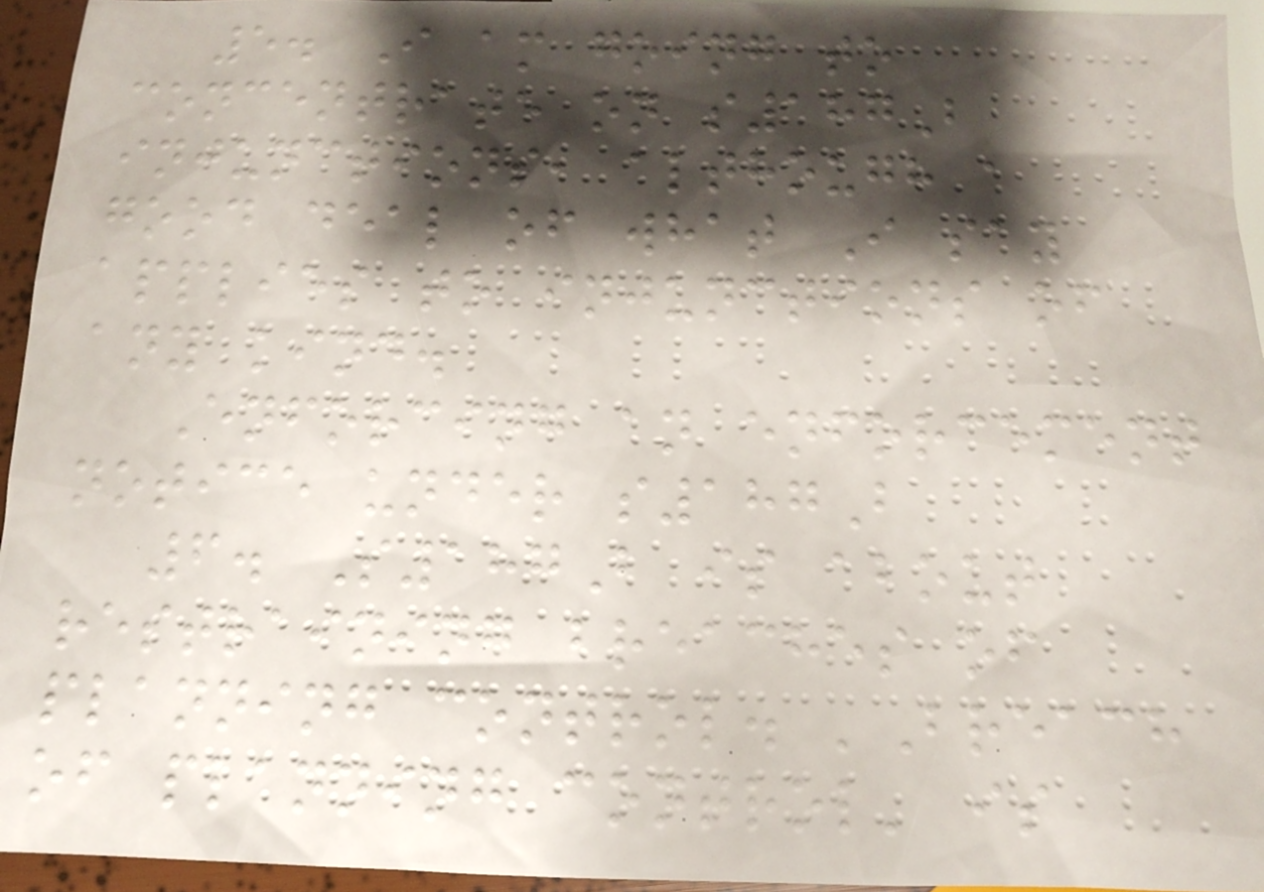5. I am going to
concentrate on s187B
injunctions, although a
good deal of what I say
applies to injunctions of
any kind.
Enforcing an enforcement
notice under s187B
6. S187B is about
restraining breaches of
planning control. 'Breach
of planning control' is
